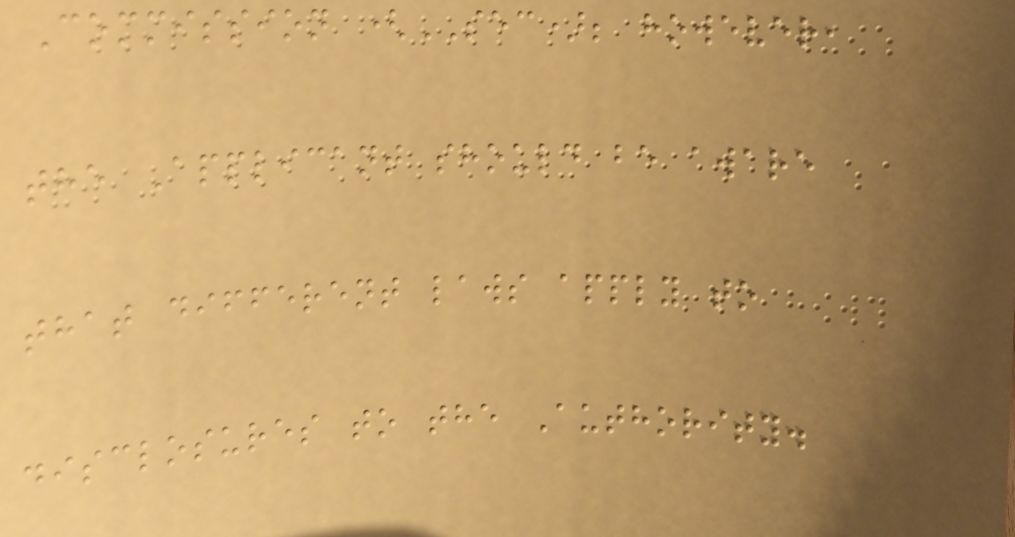Commission (SEC); however,
the Applicant should be aware
that different laws apply to
disclosures to the Authority.
